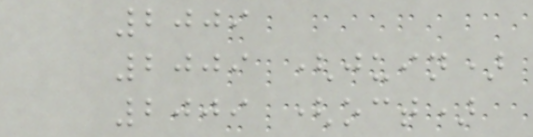2009
2009 (juin)
2009 (oct)
